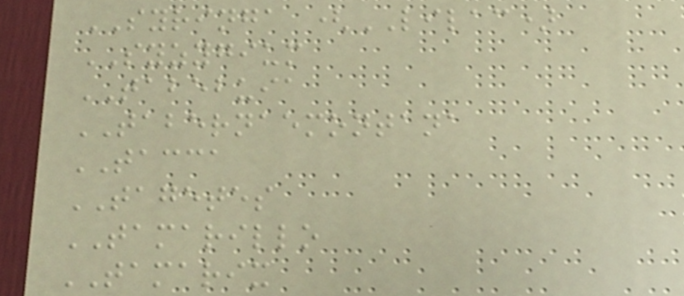SYRINGA (LILAC)
SYZYGIUM
TABEBUIA
TABERNAEMONTANA
TACCA
TAGETES
TAMARILLO
TAMARIX
